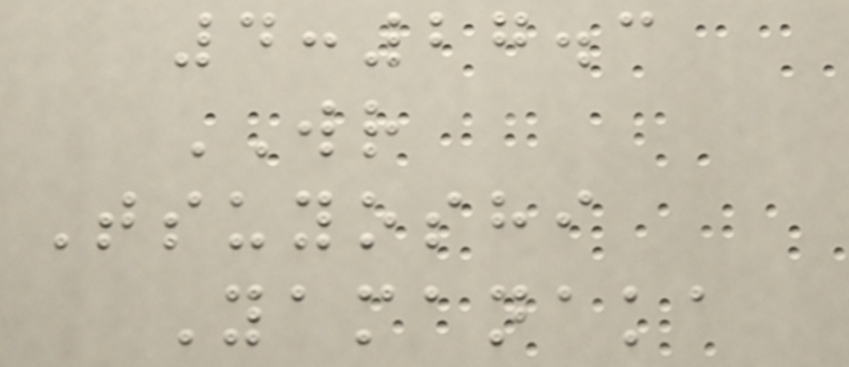4:27.3
WR
Tsuyoshi
Yamanaka
